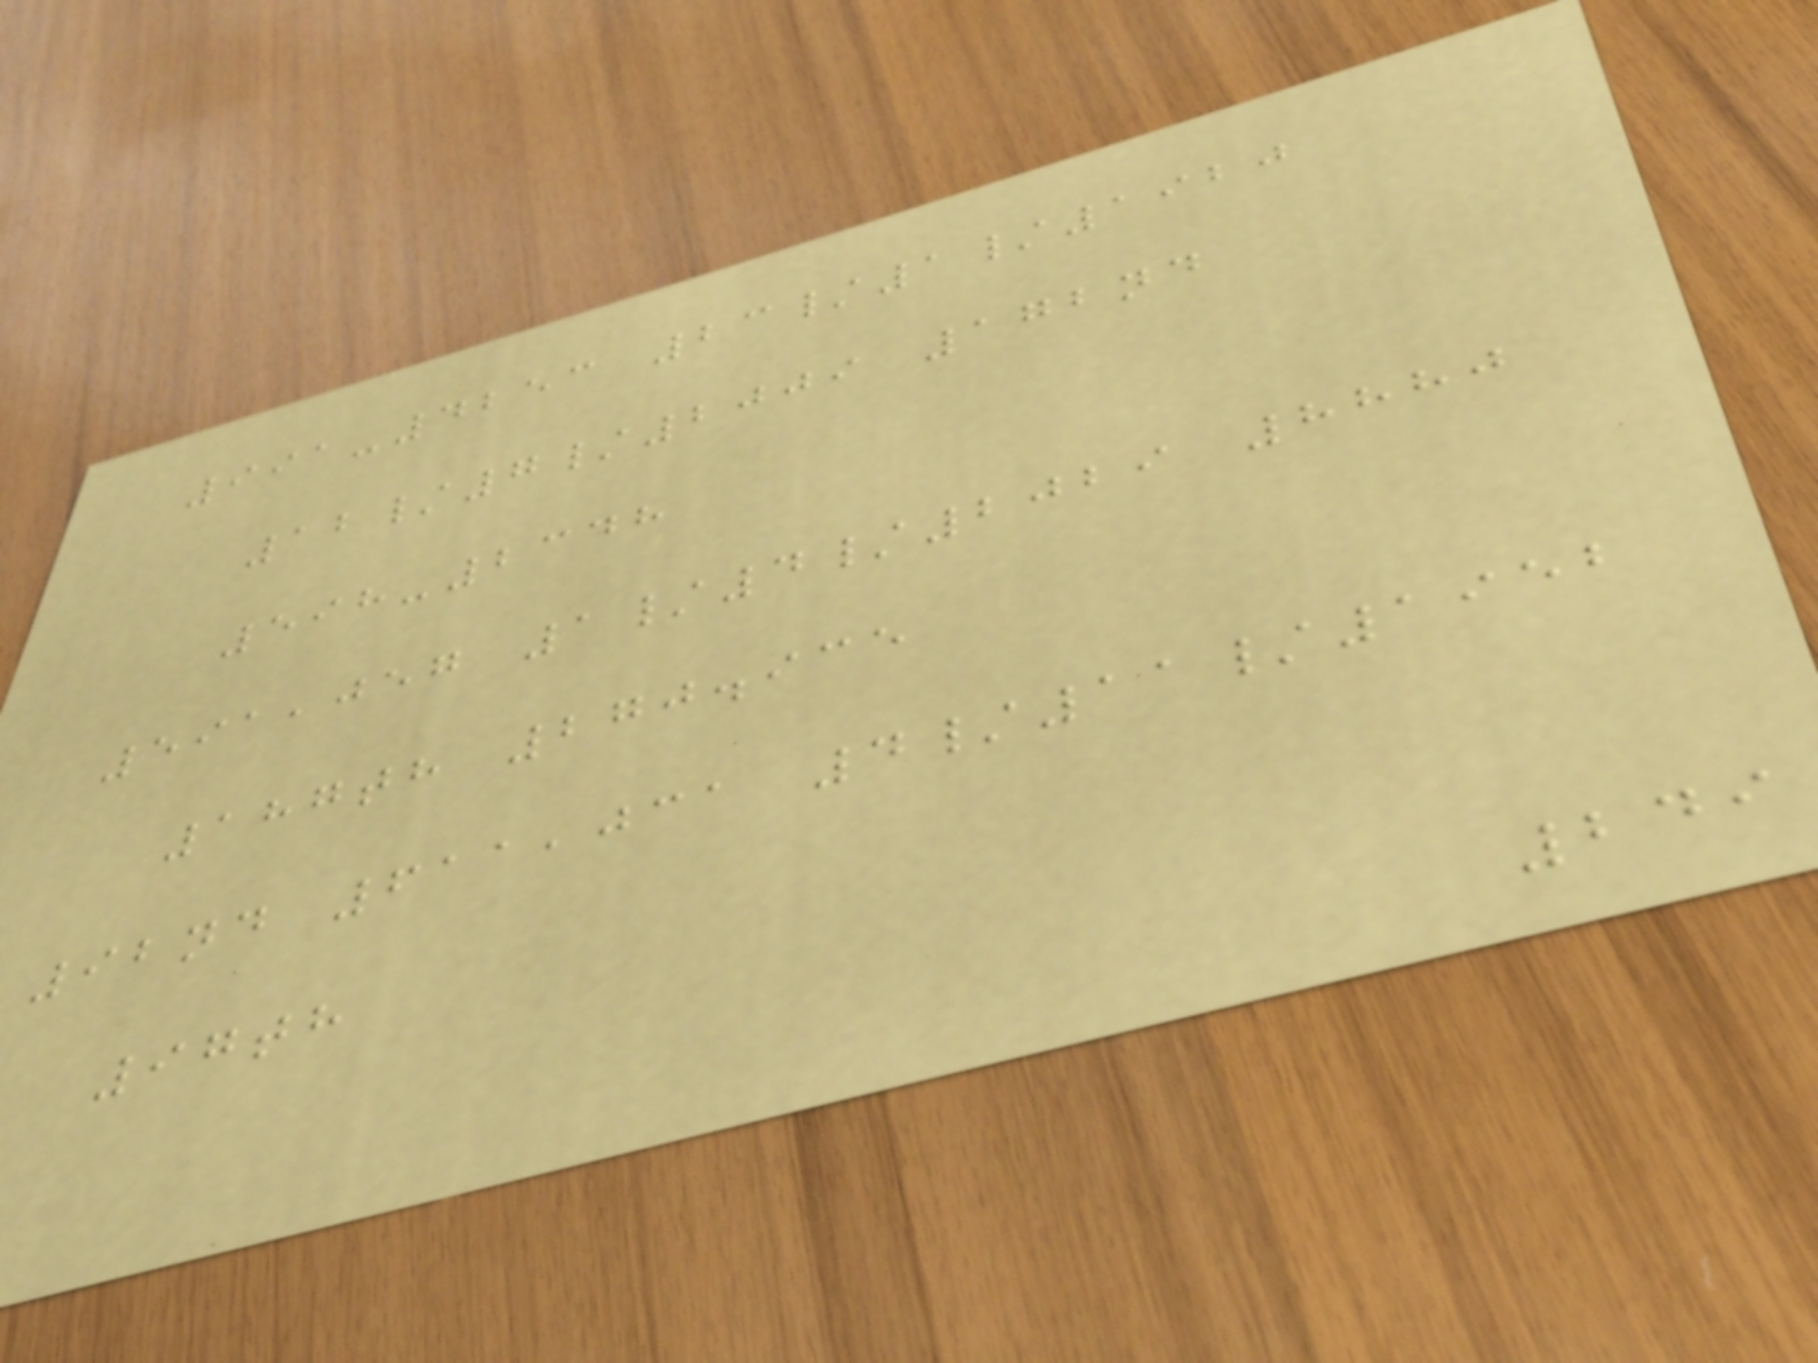991-4253 23/1/1920
12/7/2009 172nd
598-2348
591,057 1/4/2029 8880
187th 270.935
92nd 611,031 4/11/1952
97th
249
